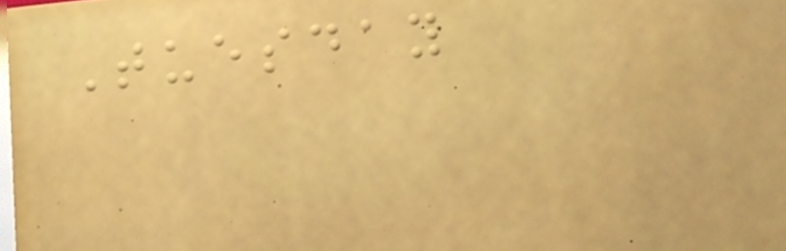Tuesday
